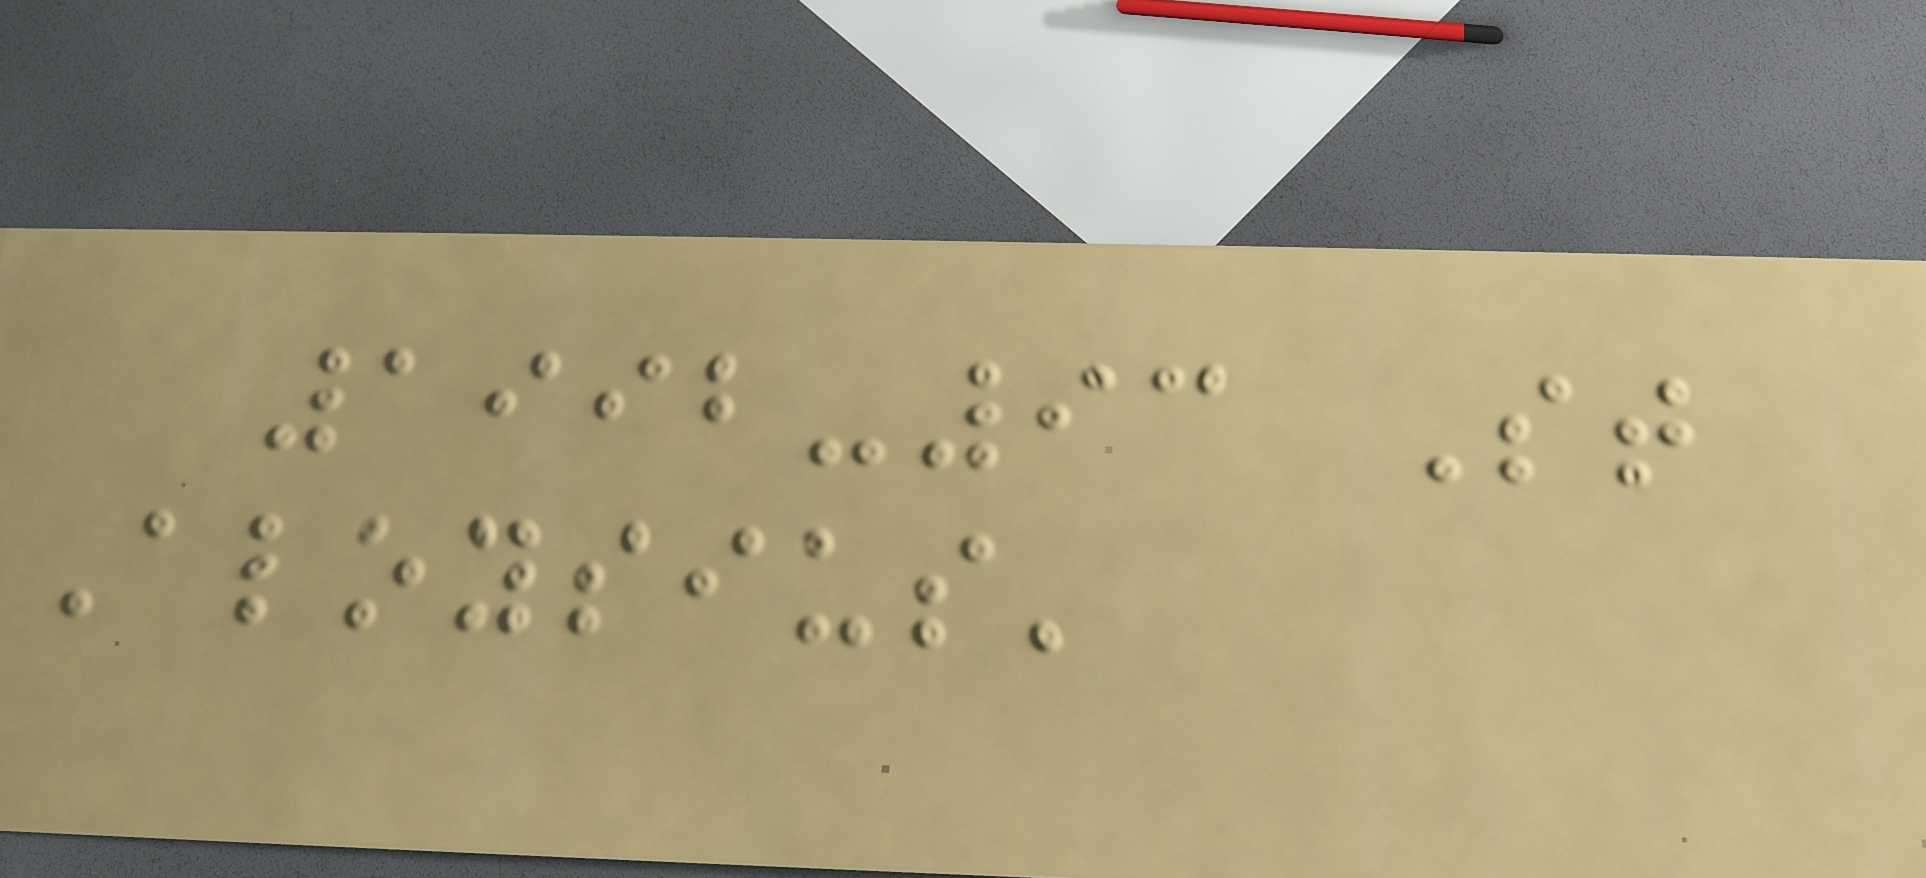1992-93 St
Aloysius'
